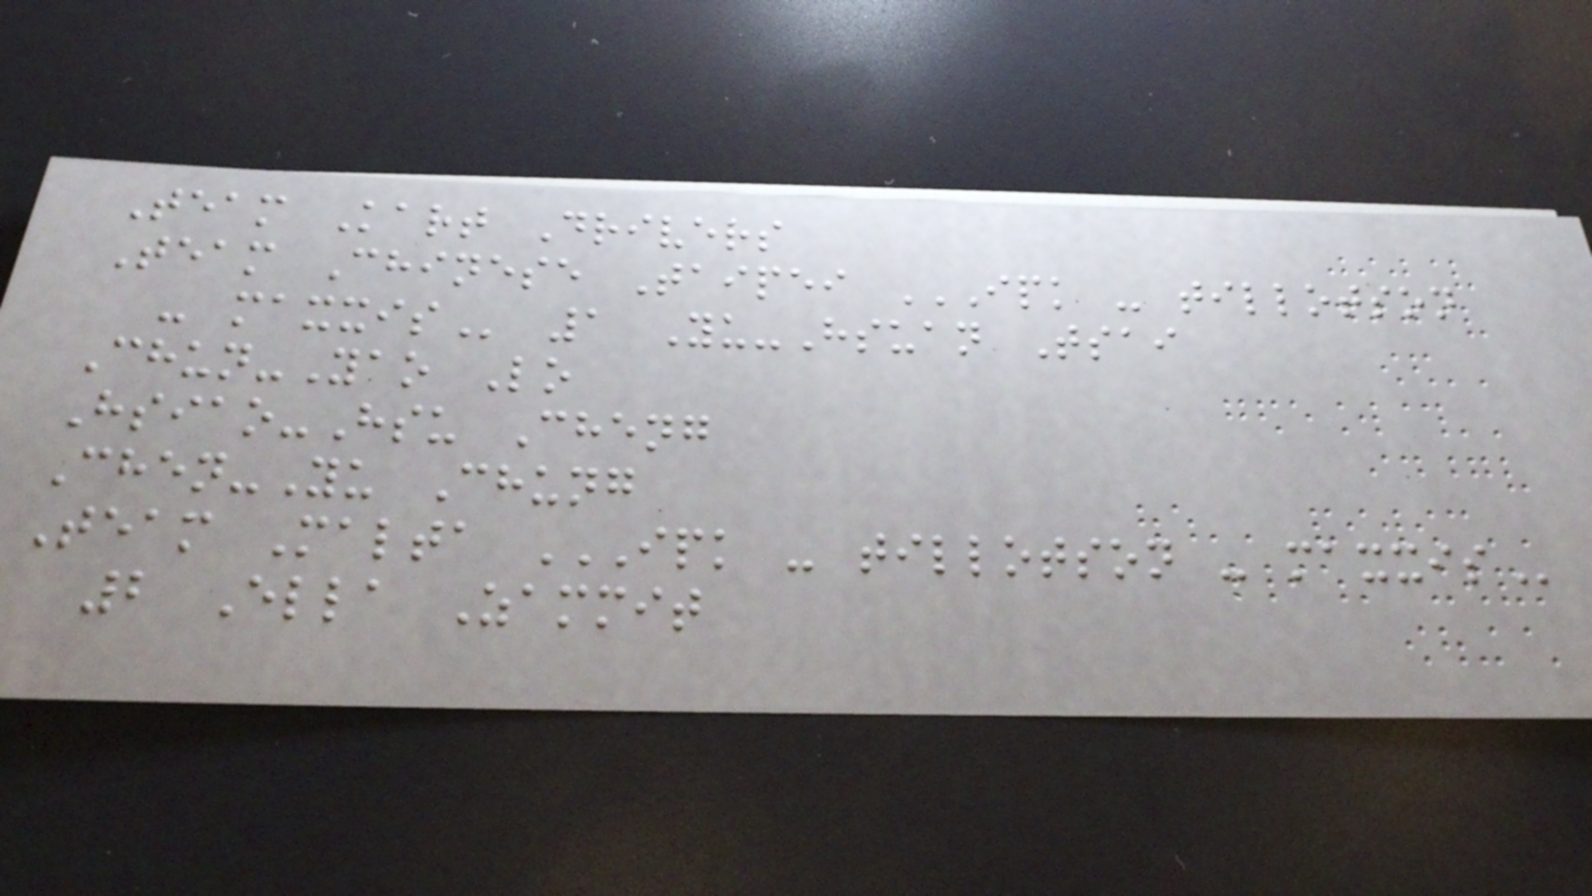Team Kart Drivers
Team Chinese Taipei IPK - TILLOTSON
- MAXXIS 1 Yu-Hsuan Tsai
Chun-Yao Lo
Hsiao-Hsu Cheng
Chen-Yu Chung
Team Malta IPK - TILLOTSON - MAXXIS
2 Ella Zammit
